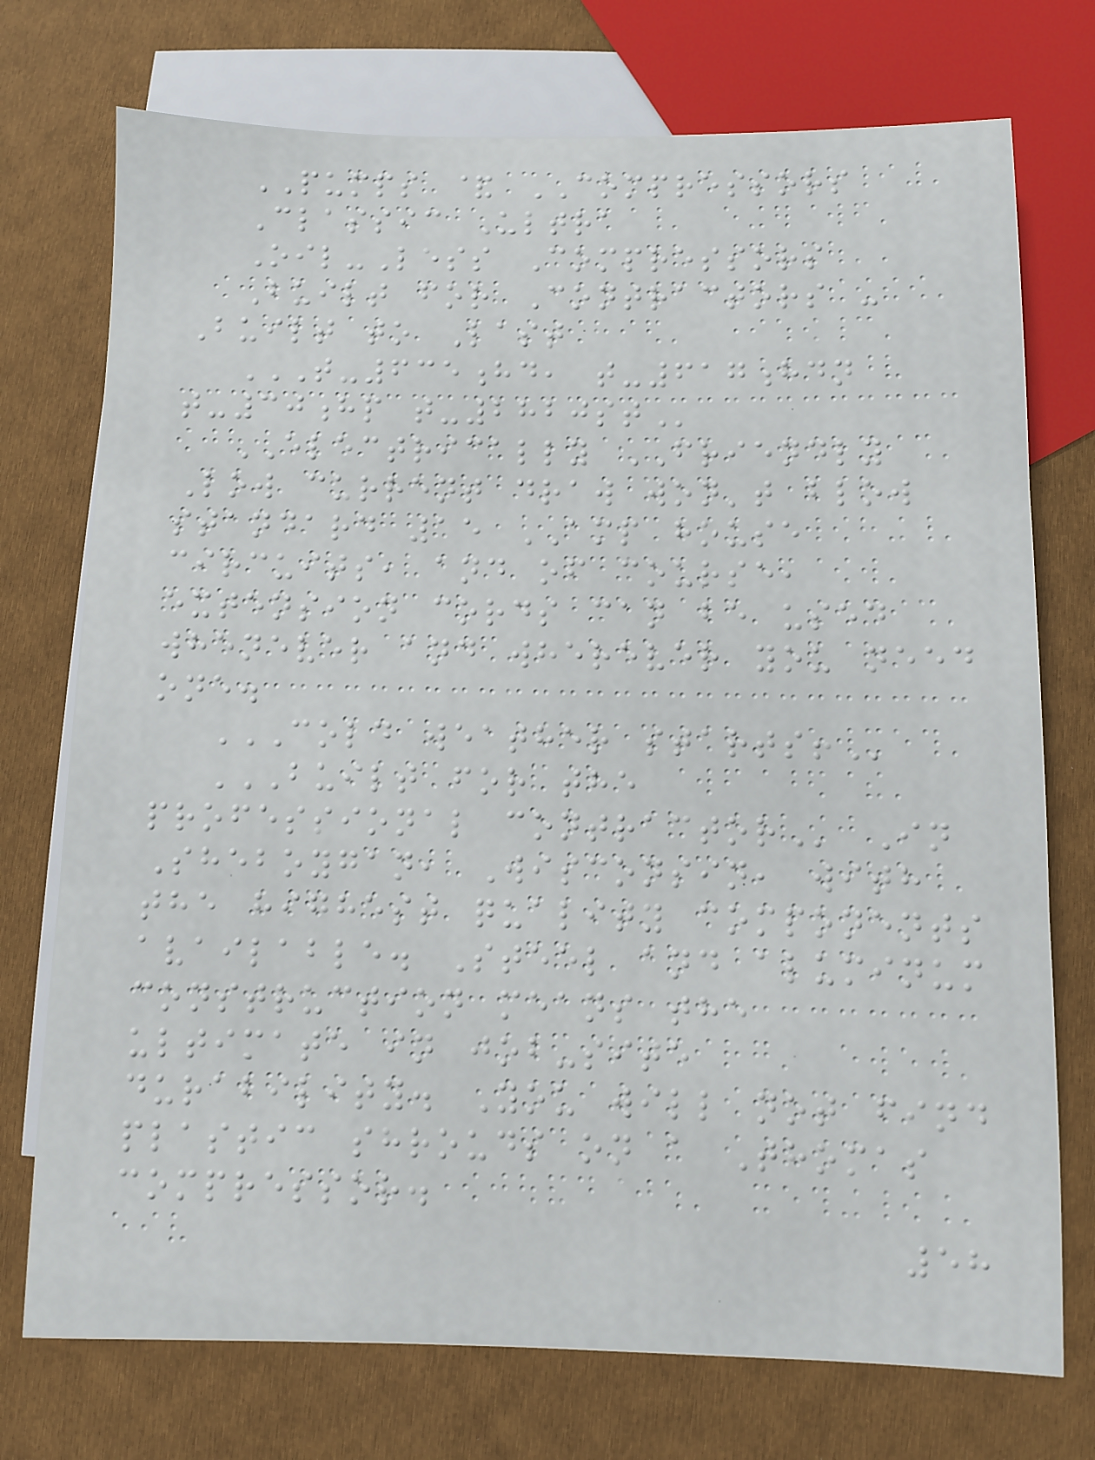PUMPS & COMPRESSORS
Classic Ultra
Oil-Less Compressors
Built for Contractors -
Built to Last
T-635HD, T-617HDN
T-30HP T-2820ST
ELECTRICALLY FRIENDLY
Low current draw won't blow
standard 15 AMP house
circuits, and of course,
extension cords can be used
whenever and wherever you need
one.
COLD WEATHER STARTS!
BUILT FOR THE
PROFESSIONAL CONTRACTOR In
Sheboygan, Wisconsin, with
the highest quality components
available. Steel and aluminum
construction means the
ultimate in job-site
durability. You will not find
plastic shrouds on a Thomas
compressor.
58
